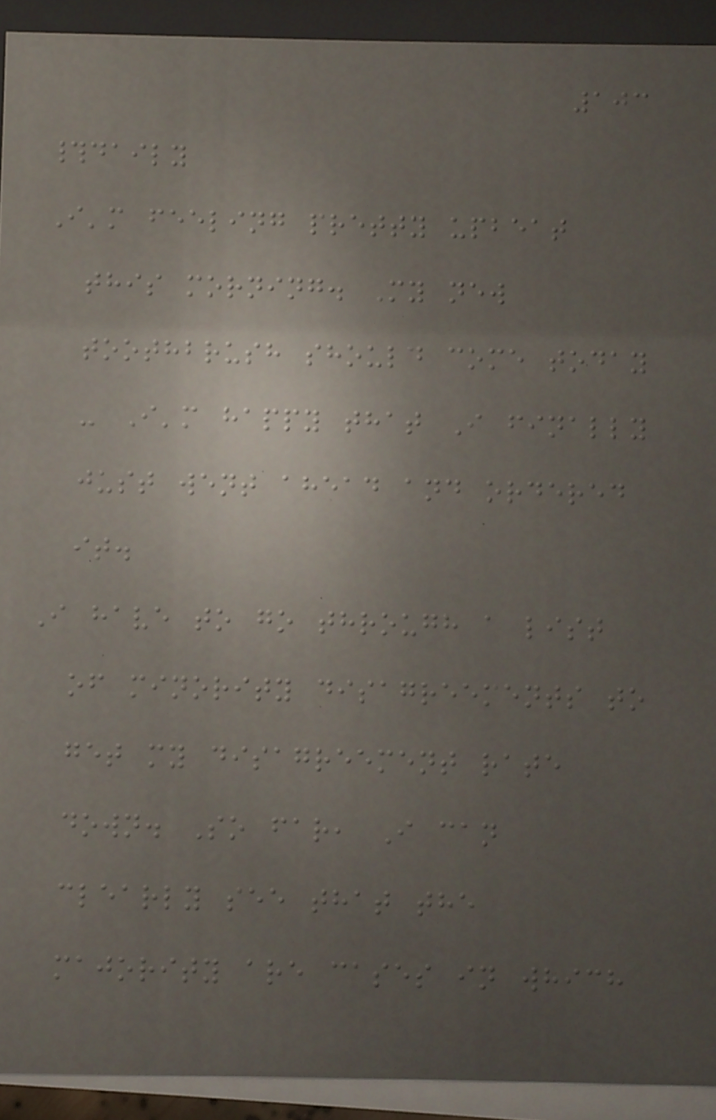103
#daily
I'm feeling pretty upbeat
this morning. My new
toothbrush should come today
- I'm happy that I finally
just went ahead and ordered
it.
I have to go through a list
of minority disagreements to
get my disagreement rate
down. So far, I can
clearly see that the
majority are cases in which
